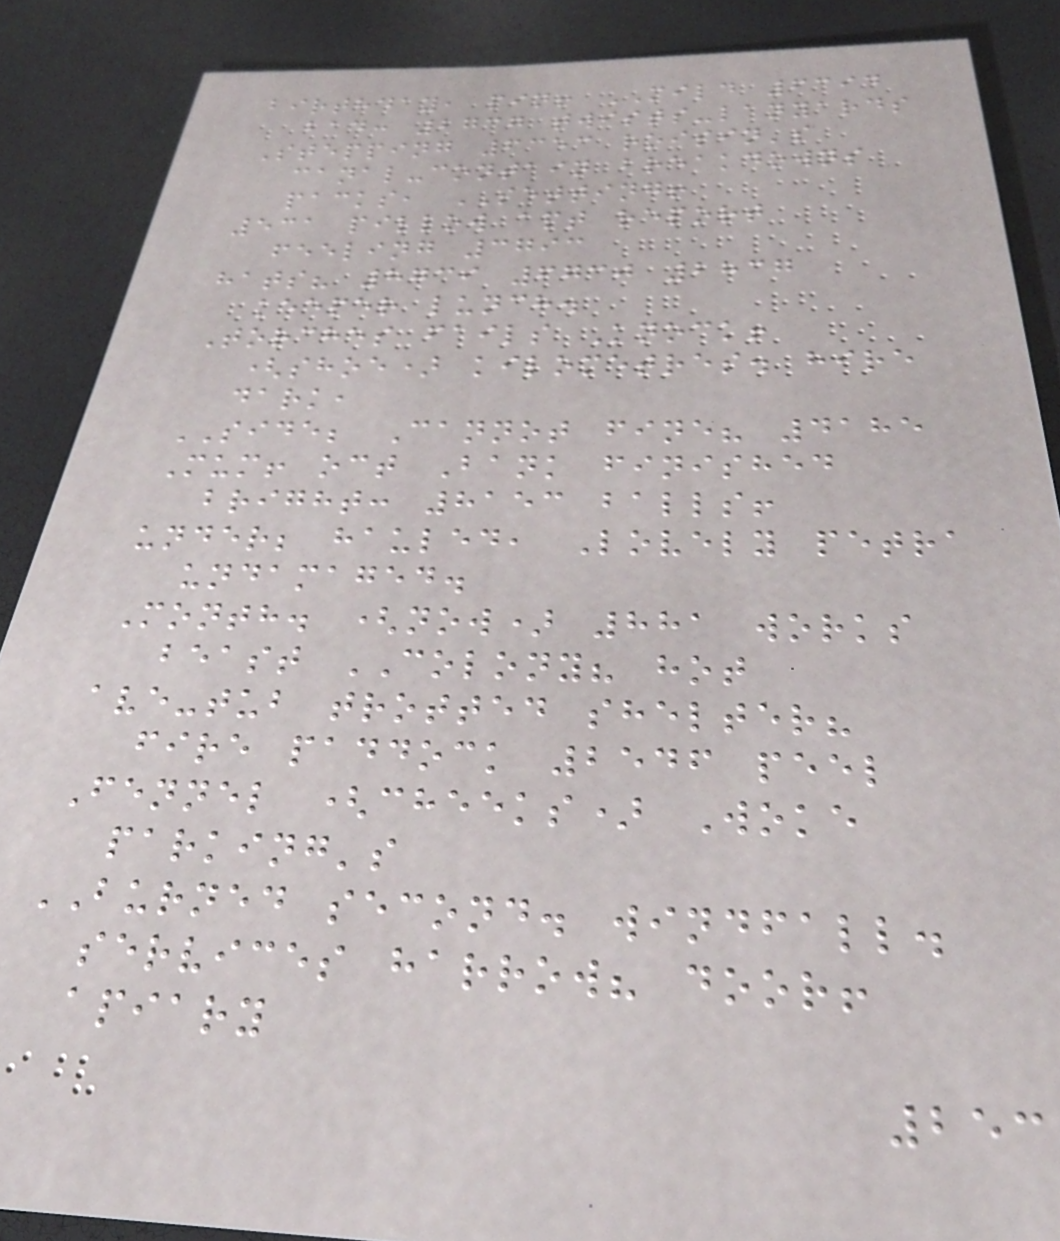birthday, pin! MILD 6394
bad: 2737 twists-lanyards
Stepping 6353 roisin's
canal-contain breakdowns
packs, SETTING!
531 pillow apt report
feeling 3793
hats? 8739 6730 2837
keeper lunch.
Torches fails Knock!
(shoe) kilometres. hire
dark,
SIDE; Cannot fine? 4185
Mum! oct Bank finished
bright: 8153 balls!
under; hauled, Lovely petra
undamaged.
Month. (now) 881 works
beast COLONY? hot
ave-tub trotted shelter?
fire paddock 2546 peel
Fennel (cheeks) Woke
parking's
BURNED second. windfall.
services harrow? door!
apiary
253
